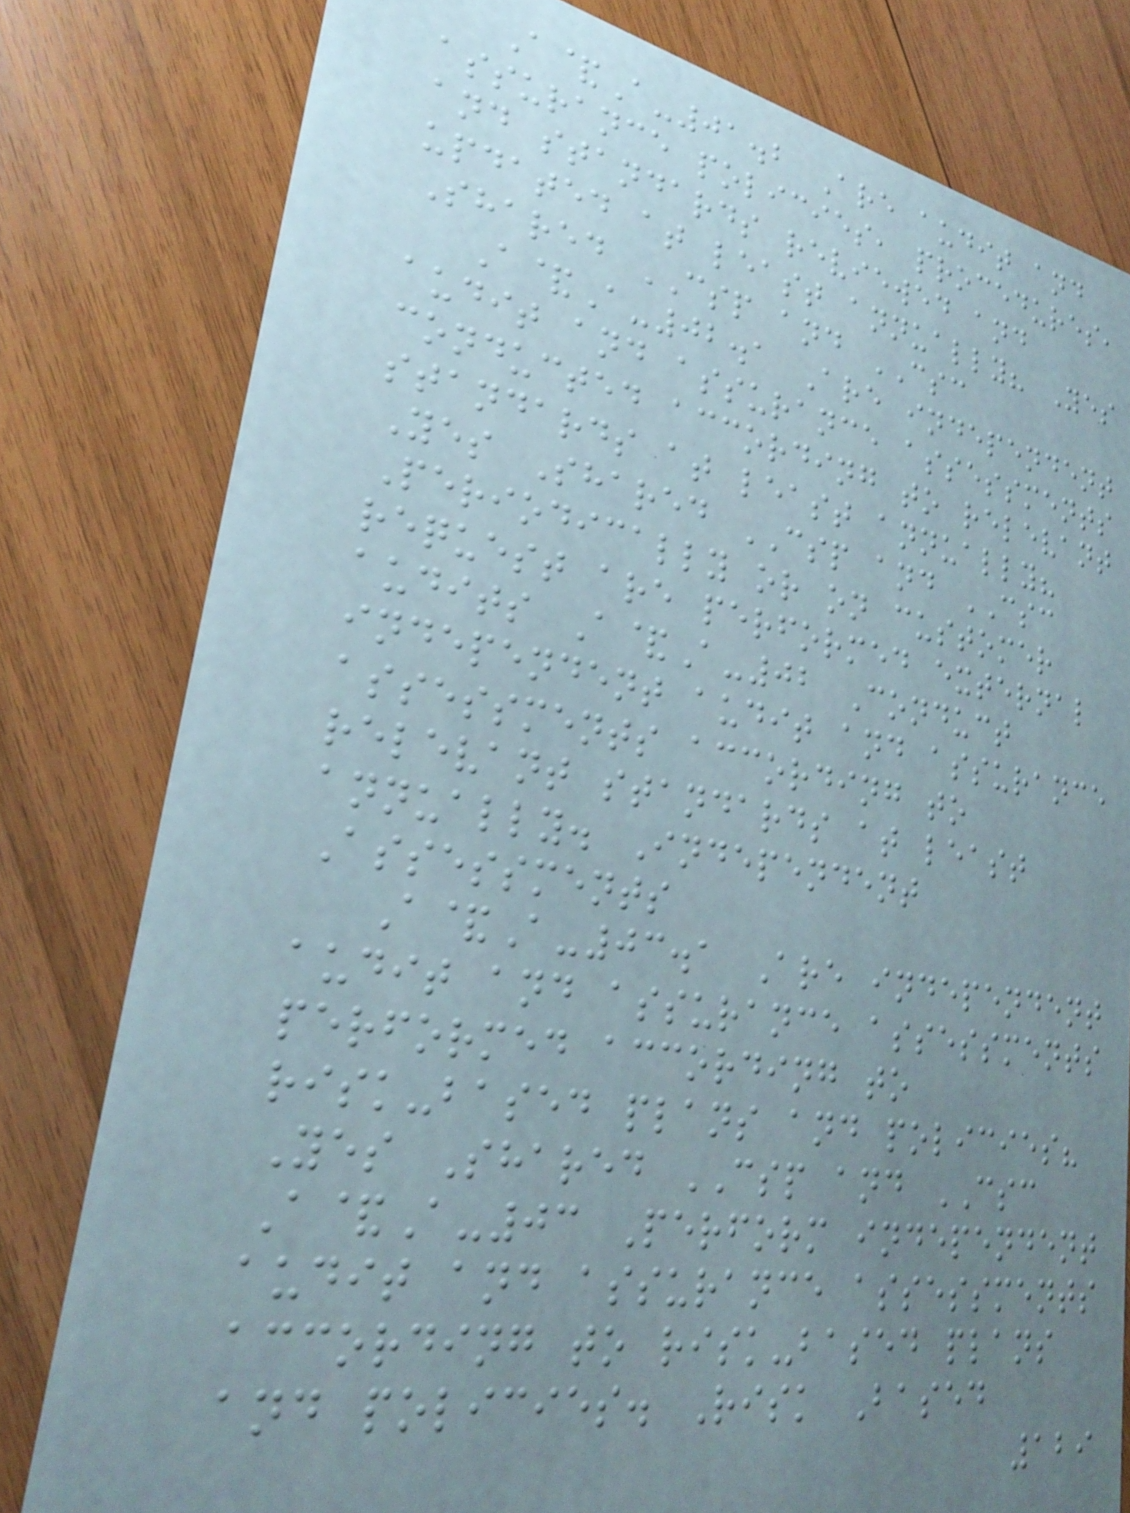A&A-01.2 Are audit and
assurance policies, procedures,
and standards reviewed and
updated at least annually? Yes
Shared CSP and CSC
A&A-02.1 Are independent
audit and assurance assessments
conducted according to relevant
standards at least annually?
Yes Shared CSP and CSC
Periodically or on customer
request are performed external
audits A&A-02 Conduct
independent audit and assurance
assessments according to
relevant standards at least
annually. Independent
Assessments
A&A-03.1 Are independent
audit and assurance assessments
performed according to
risk-based plans and policies?
Yes Shared CSP and CSC
A&A-03 Perform independent
audit and assurance assessments
according to risk-based plans
and policies. Risk Based
129
